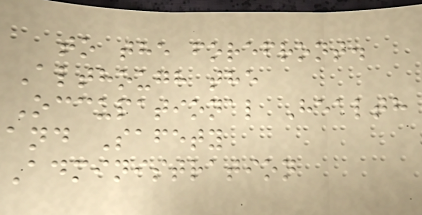to the forefront.
Although the
Occupational Health
and Safety
Administration
